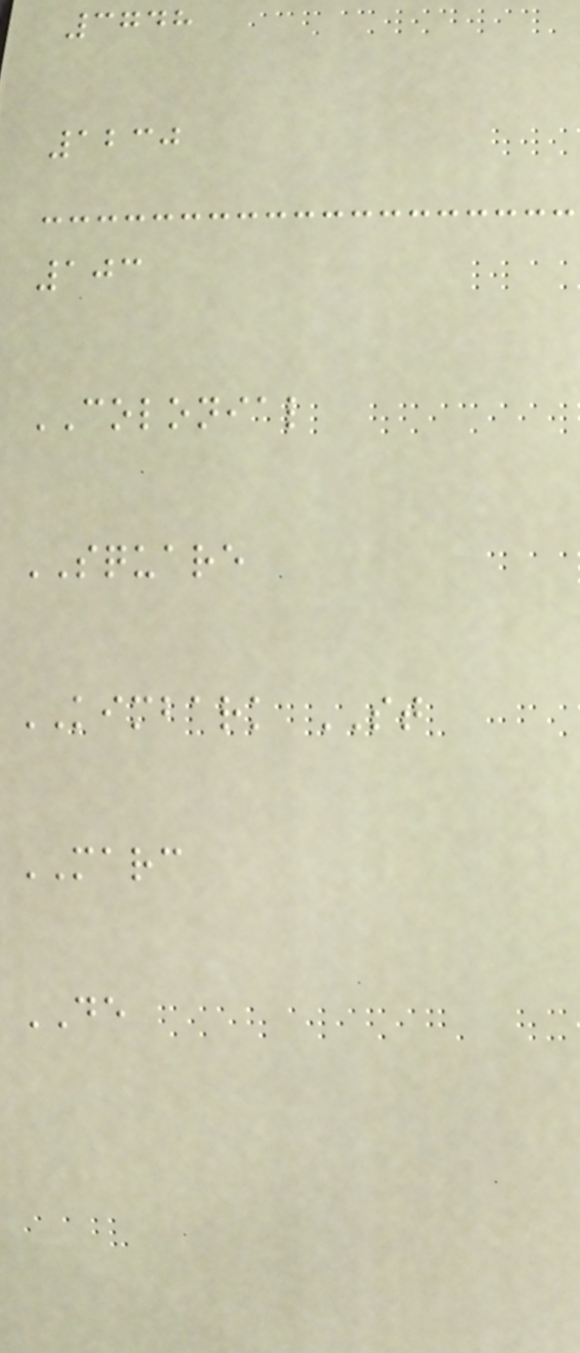3748
1230
103
COLONIAL
SQUARE
KIMBARK ST
MARC
DE
